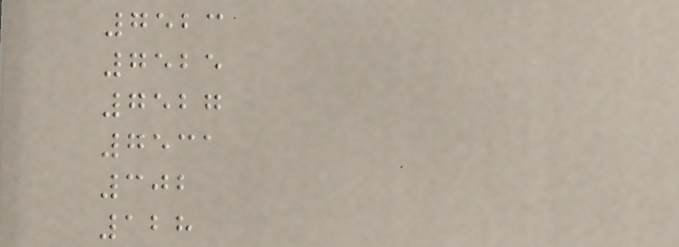7523
7525
7527
7531
302
128
